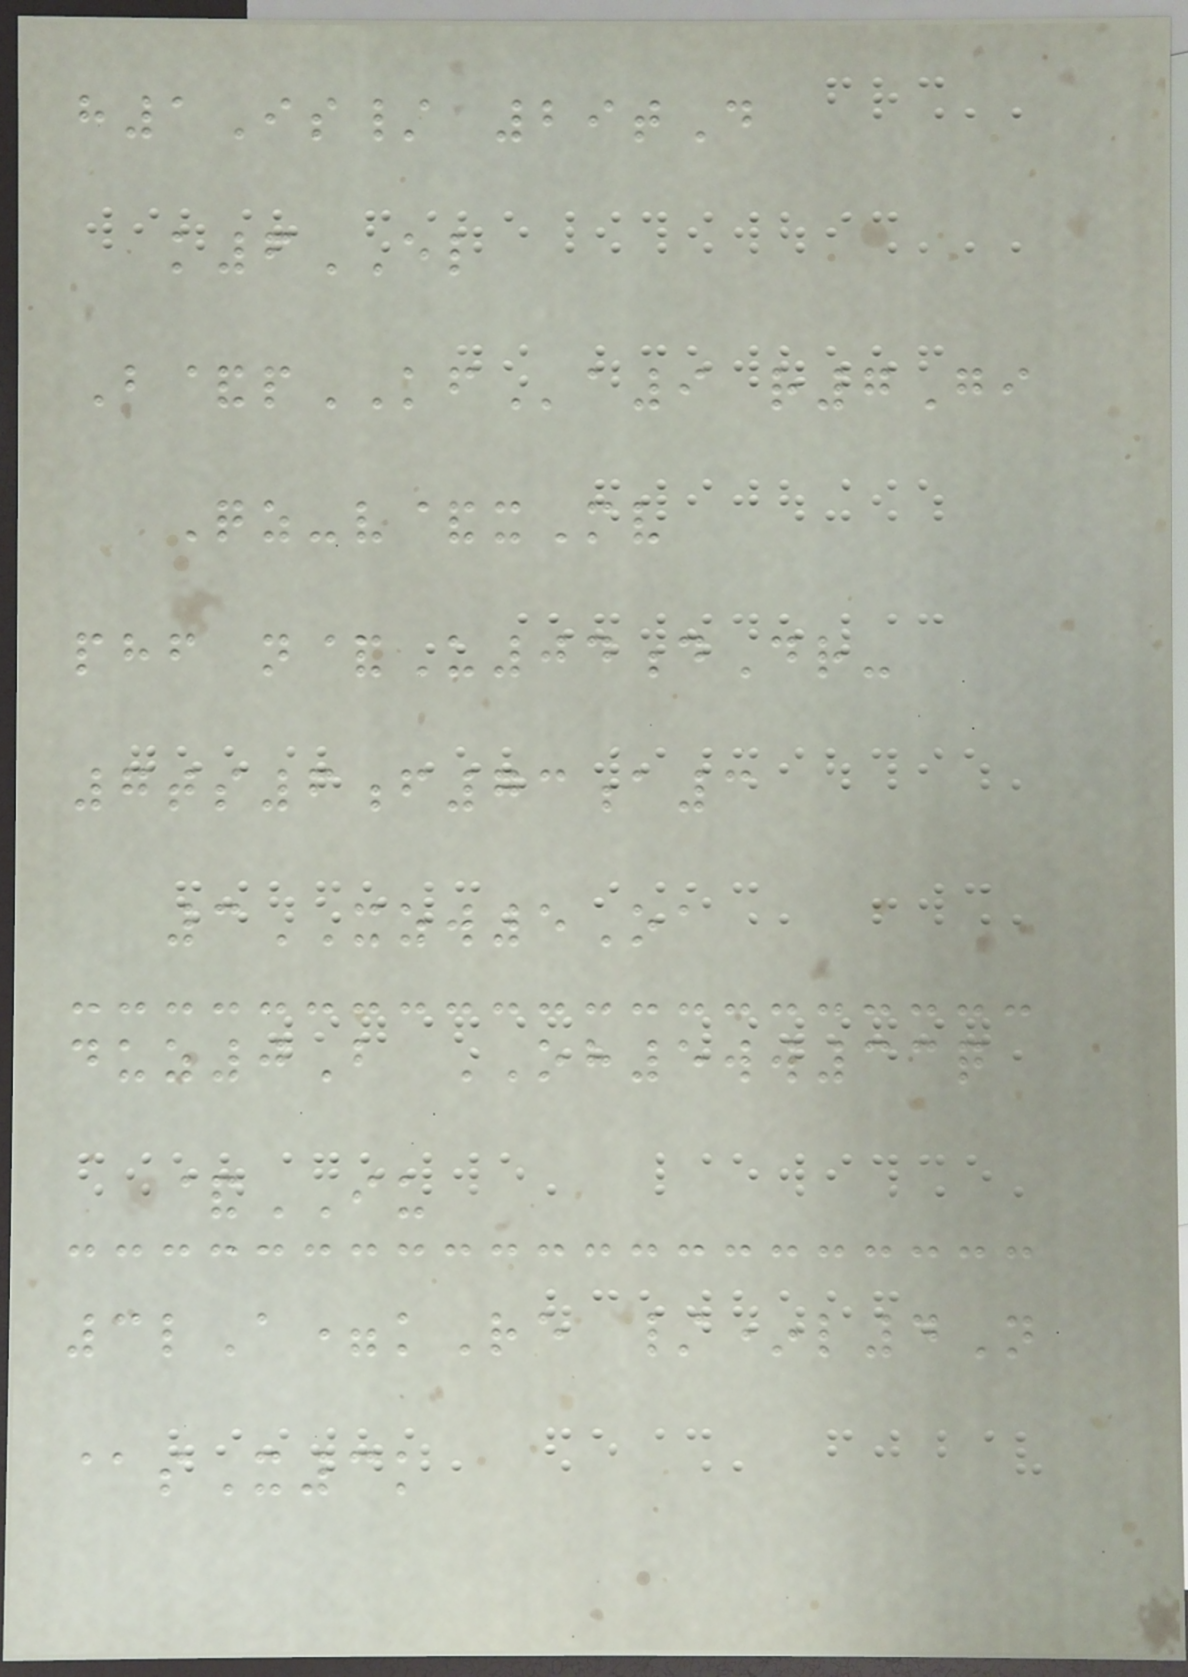h1Is/ 29tD
k6EL
B&pKFa9 r7Gi
Qz-v&xMv
phf n&U04dDr-
7ts6f73a3
3XZW5Oa
duz0B OH5ww33q
&IU
3lA=kRe /*l4N
@sX3k
